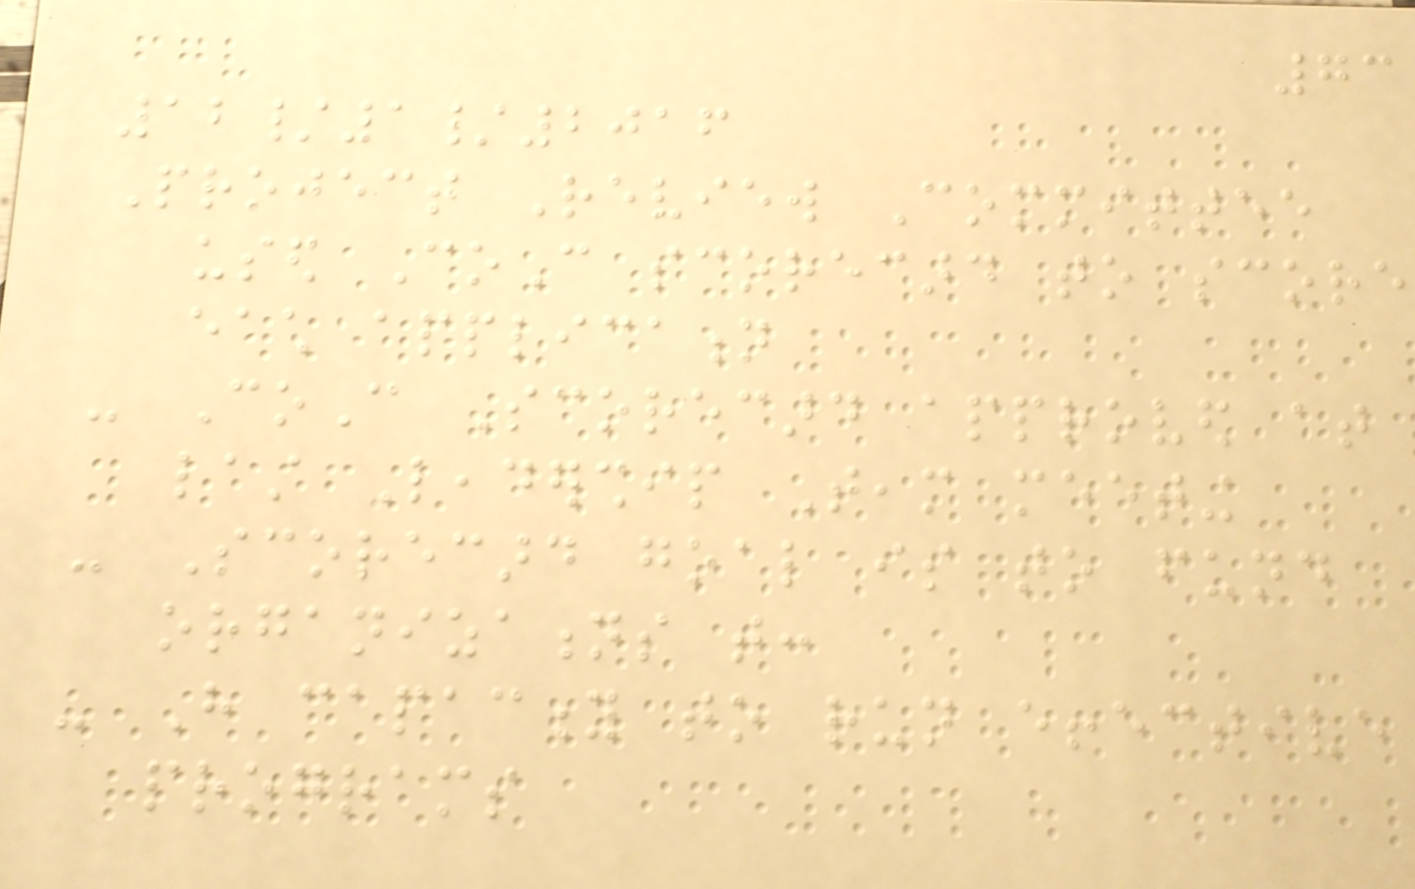73
12/1/2016
Project Review Committee
used CoC scorecard to score
each application
- CoC Scorecard approved at
last Leadership Team meeting
- Scorecard goal is to fund
organizations that:
- Have capacity to run effective
programs
